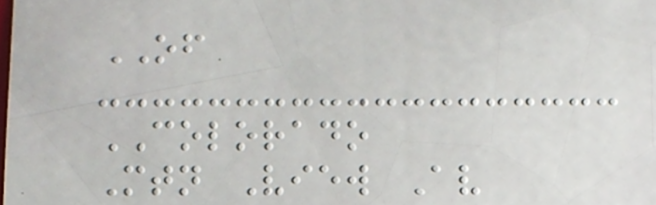OF
COLORADO
Mtn View Av
